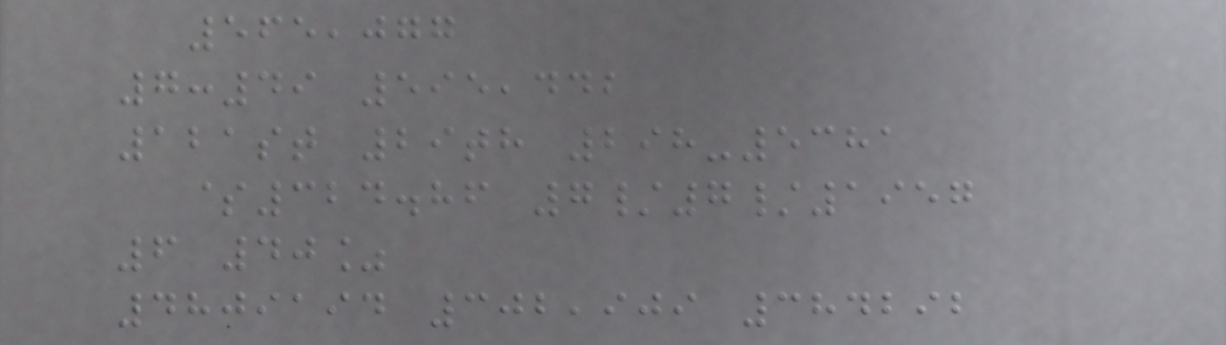565,077
7:49 595,442
121st 29th 298-5381
$324.86 7/7/1957
6 40%
4809194 302,909 384292
